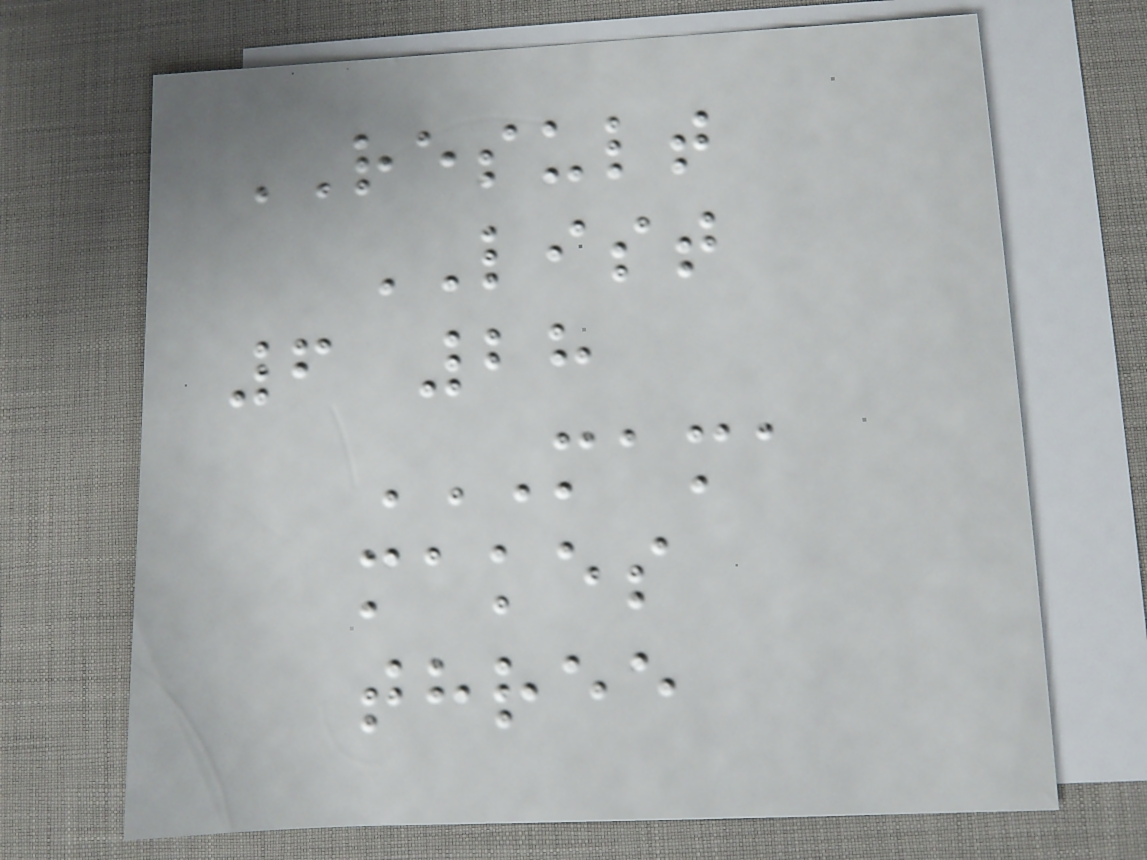RESULT
LIST
6 28
MAMA
MAKES
THREE
